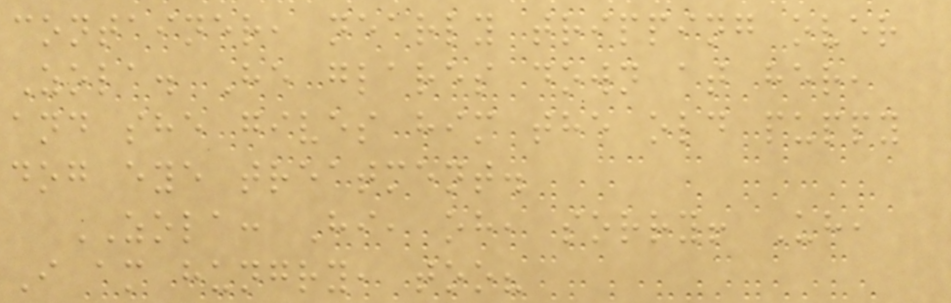container, nearly tripping over
Zola. He glares down at her,
and she gives him the old puppy
dog eye treatment.
ZOLA: Hi, oh, sorry! Uh,
I am hungry, too?
